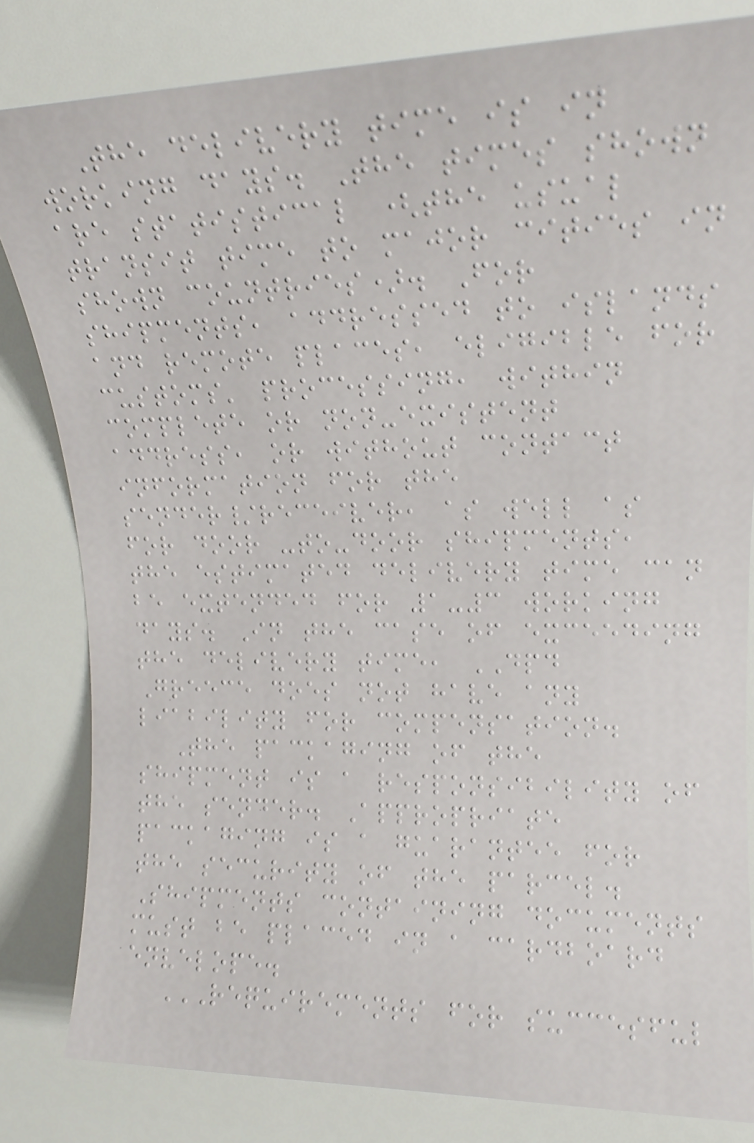The delivery time is in
working days. The times shown
are statistical (the usual
transit time to major cities in
shown countries). For
shipments, addressed to islands
and remote places, eligible for
customs' processing, within
complete or non-existent
address, or without contact
information for the
sender/receiver, as well as
for door -to-door shipments,
the estimated delivery time can
be extended for 1-3 working
days. In the case of exceeding
the delivery time, DPD
Greece does not have any
liability for compensation.
The packaging of the
shipment is a responsibility of
the sender. Appropriate
packaging is a guarantee for
the security of the parcel.
Shipments containing documents
must be placed in a cardboard
envelope.
REQUIREMENTS FOR SUCCESFUL
